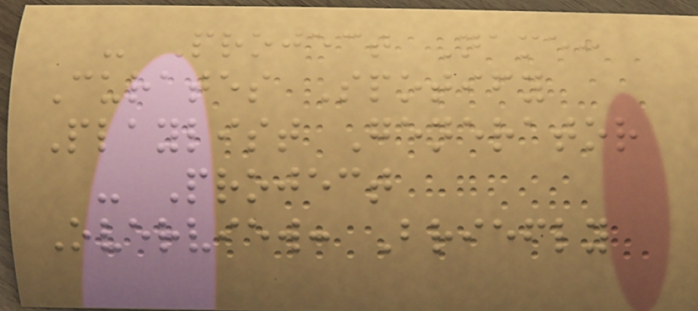- Project Name:
Curates Spotify
Playlist Generator
- Project
Overview: Briefly
